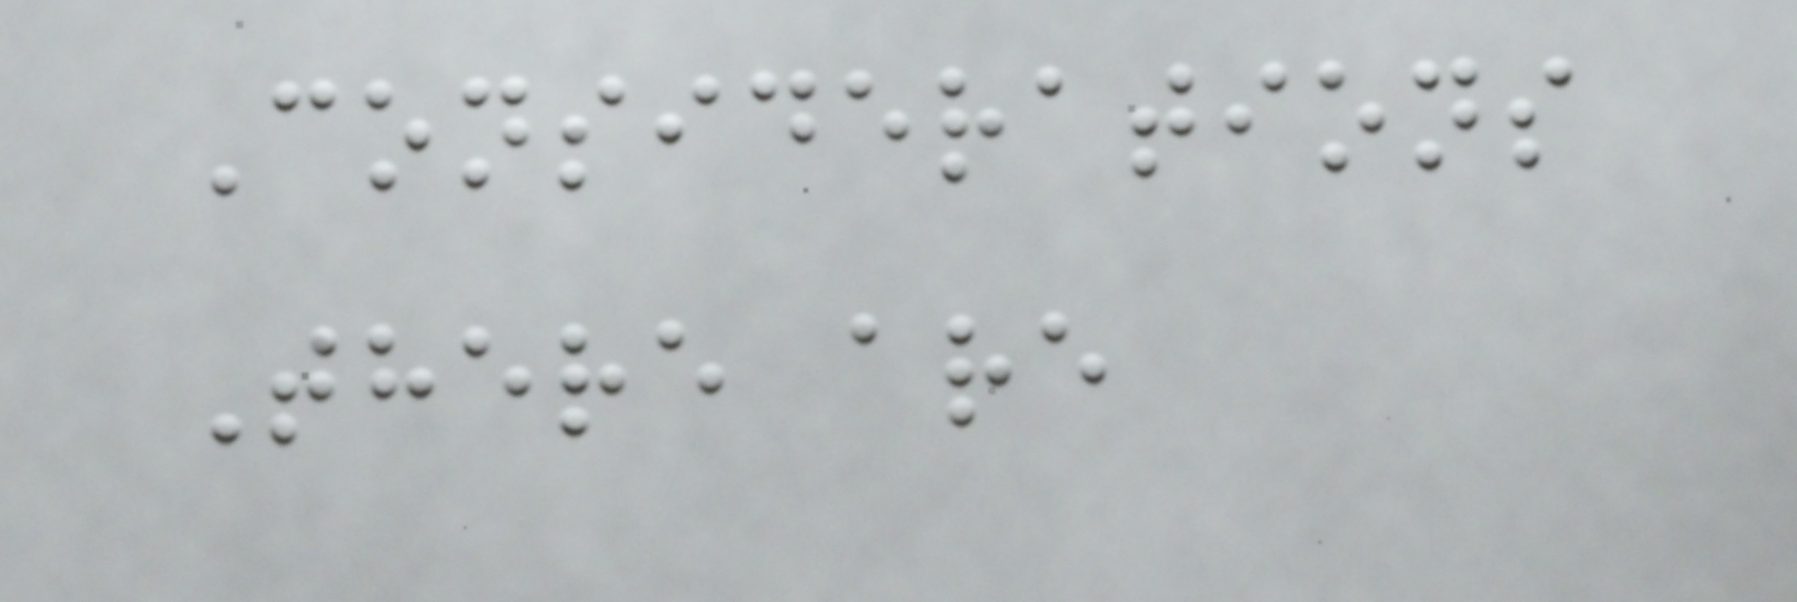Considerations
There are
